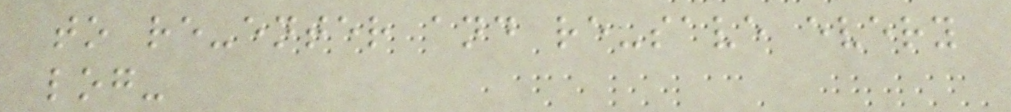to re-enter and re-save every
log-
